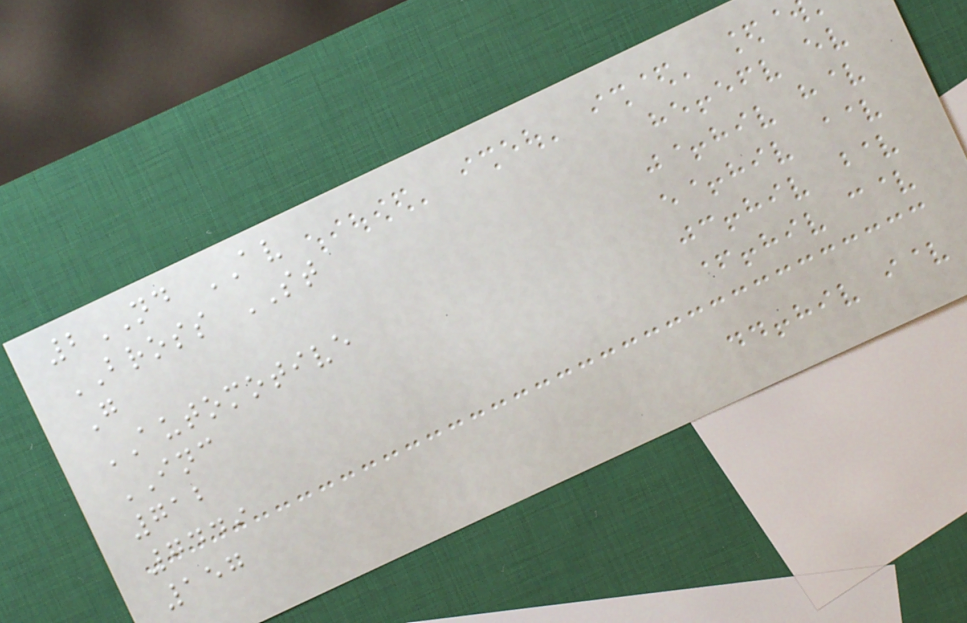2ND AV
BROSS ST
G
AUTOMOTIVE
INC
712
7449
157
